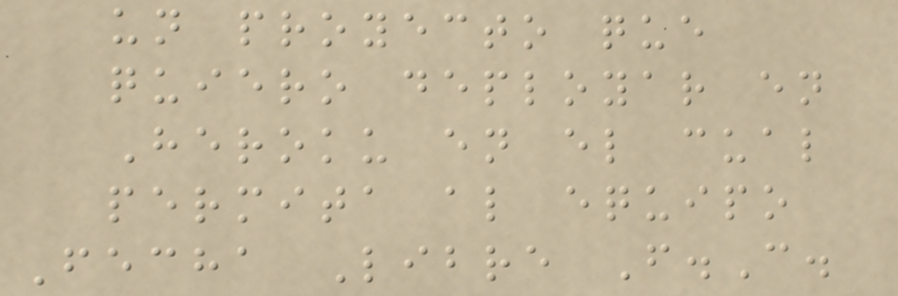un proyecto que
quiero deployar en
Heroku en el cual
permita al equipo
Fecha Libre F.C.
